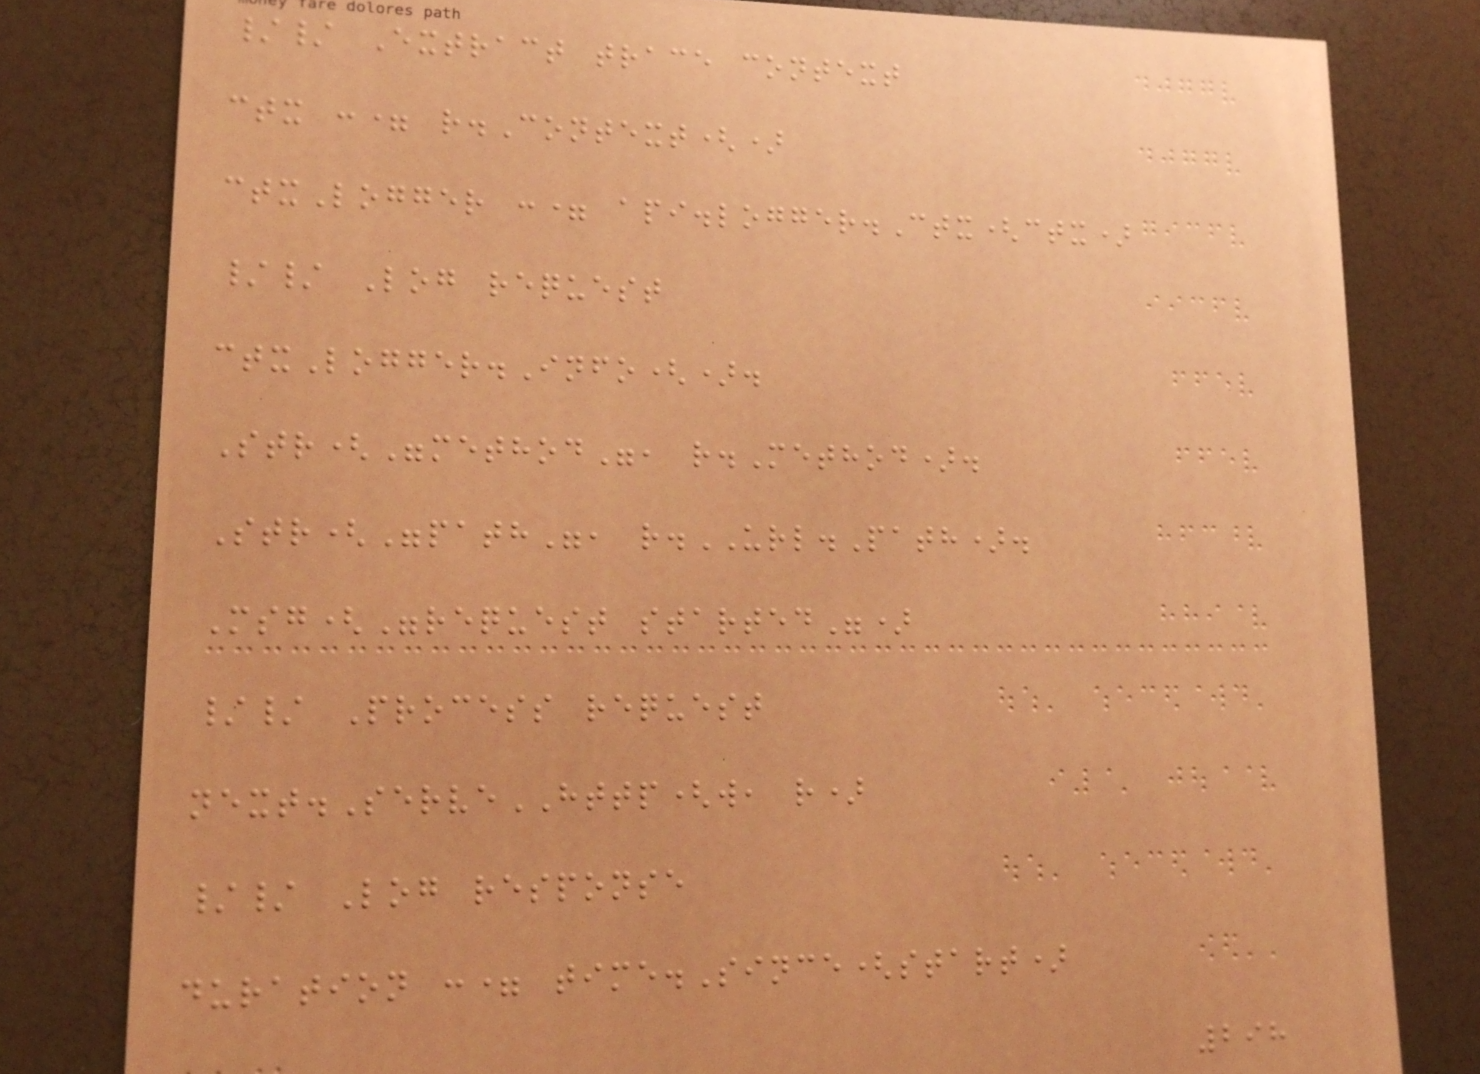// Extract trace context
ctx := r.Context()
ctxLogger := api.logger.Ctx(ctx)
// Log request
ctxLogger.Info().
Str("method", r.Method).
Str("path", r.URL.Path).
Msg("request started")
// Process request
next.ServeHTTP(w, r)
// Log response
duration := time.Since(start)
298
